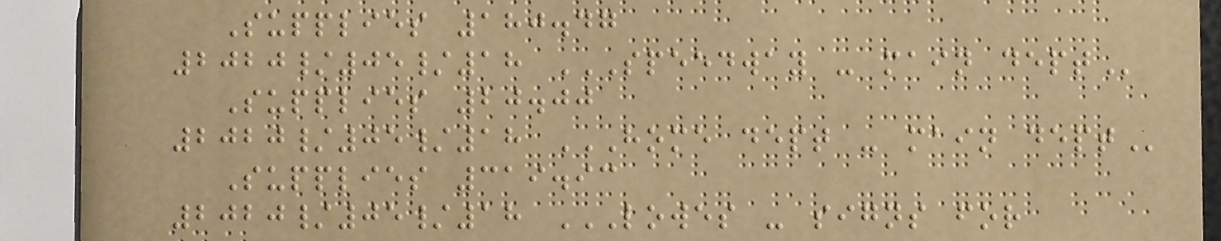Supplies 180.47
2020/05/18 SPEEDWAY - MAIN DEPT
Supplies 20.00
2020/05/18 HOME DEPT - MAIN DEPT
Supplies 319.93
2020/05/18 LOWES - SIGNS FOR
